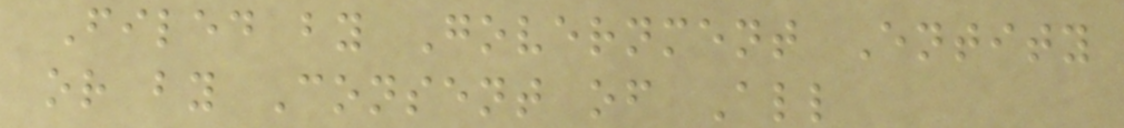Filed by Government Entity
or by Consent of All
